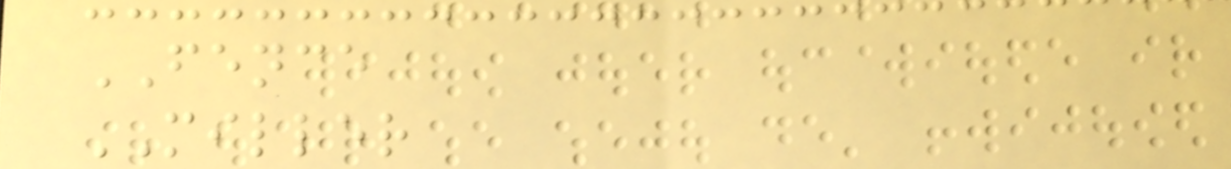FENCE
MILLER
